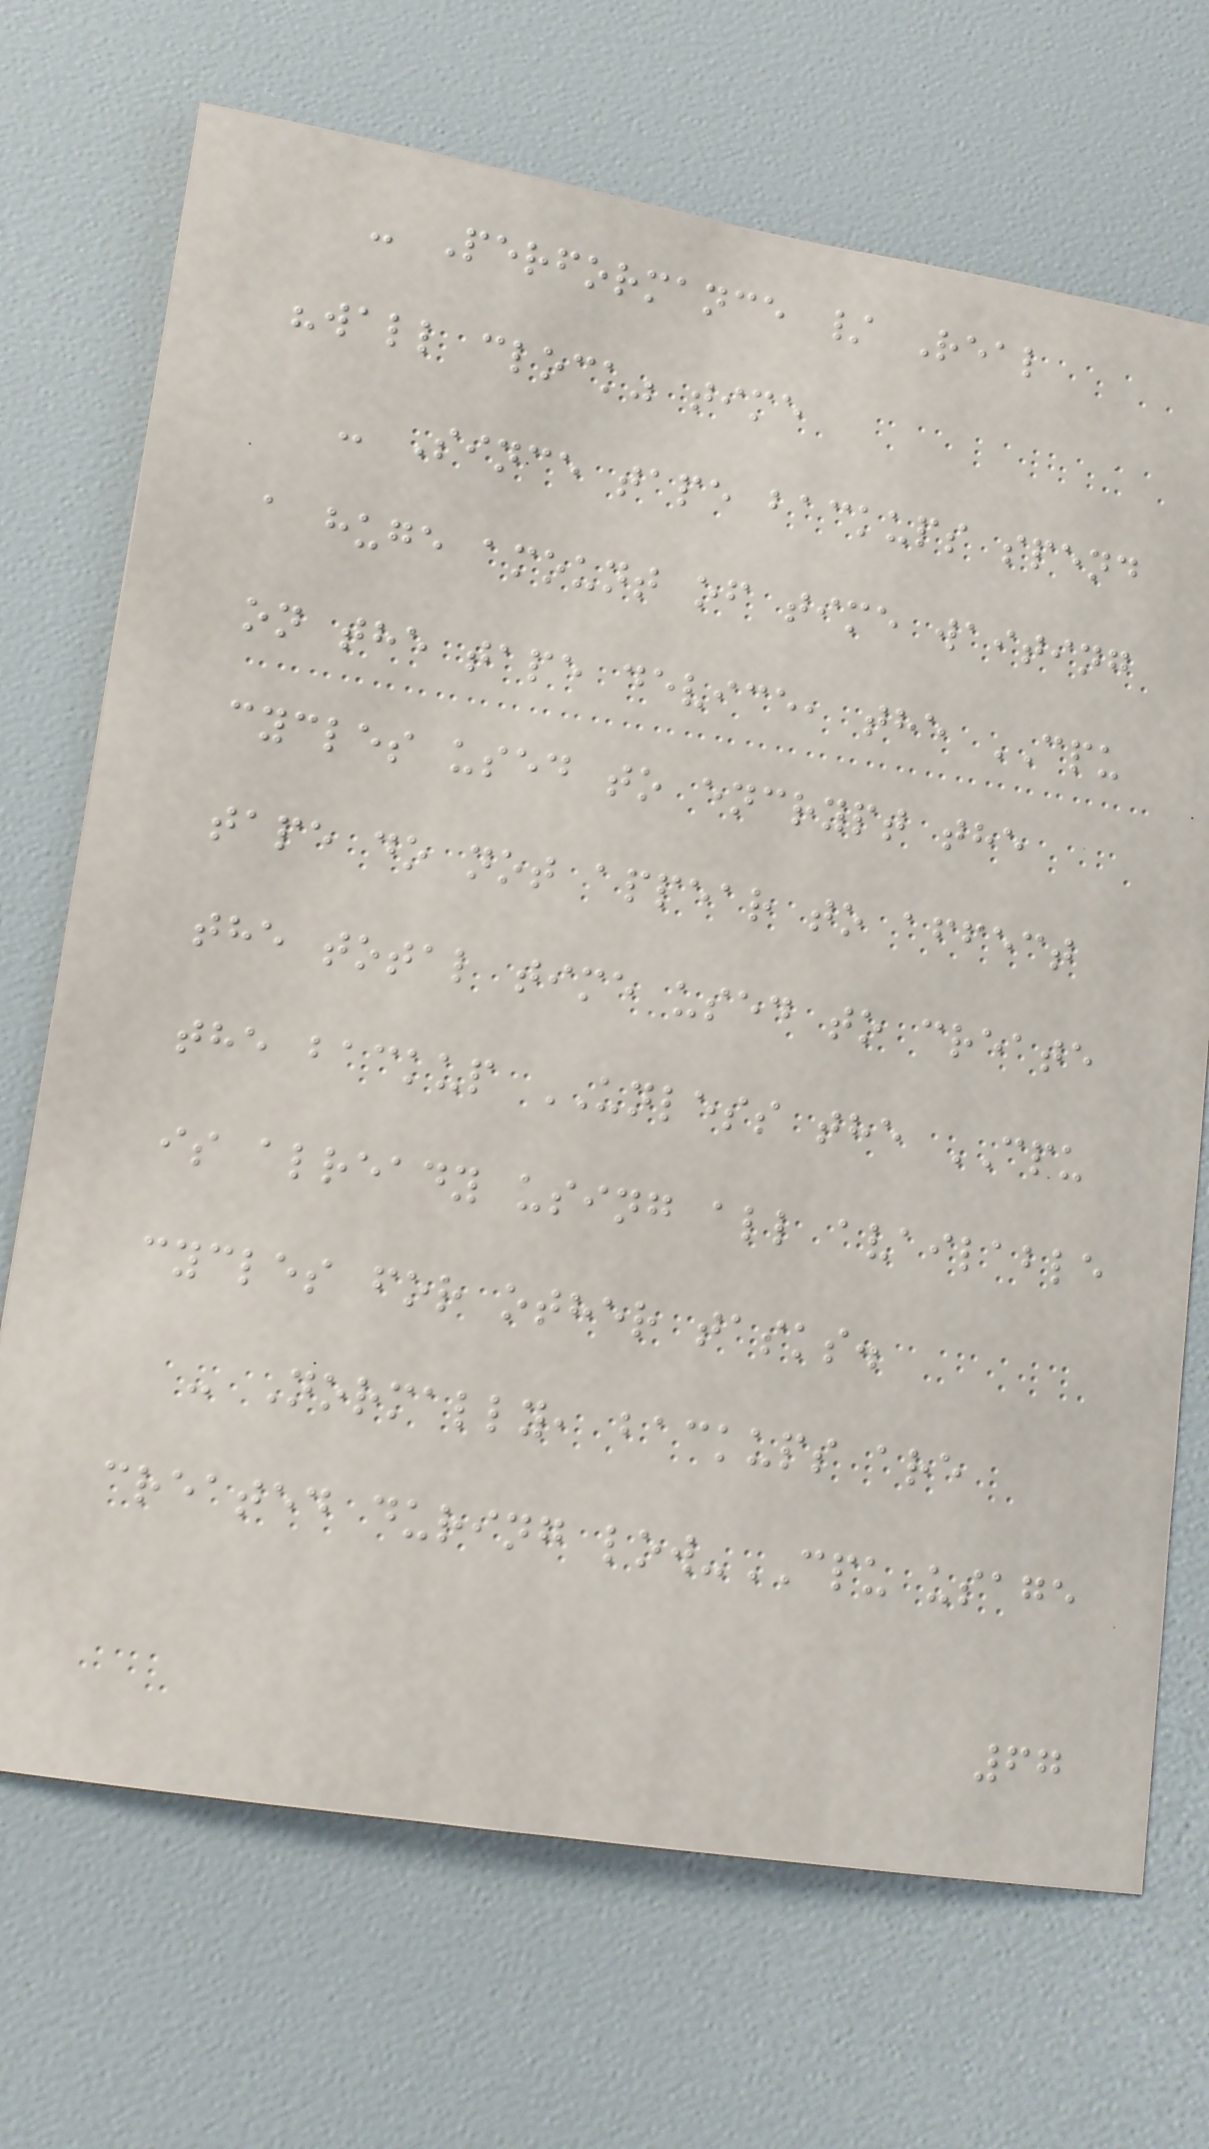- Performance / Real
"wall clock" time
- Since tape backups spend
a huge amount of time waiting
on the tape device, the CPU
cycles used to encrypt the
tape do not appear to affect
the total time used to create
the backup UNLESS the CPU
is already using all available
cycles for other tasks.
- Normally, backups are
created during low-CPU usage
67
